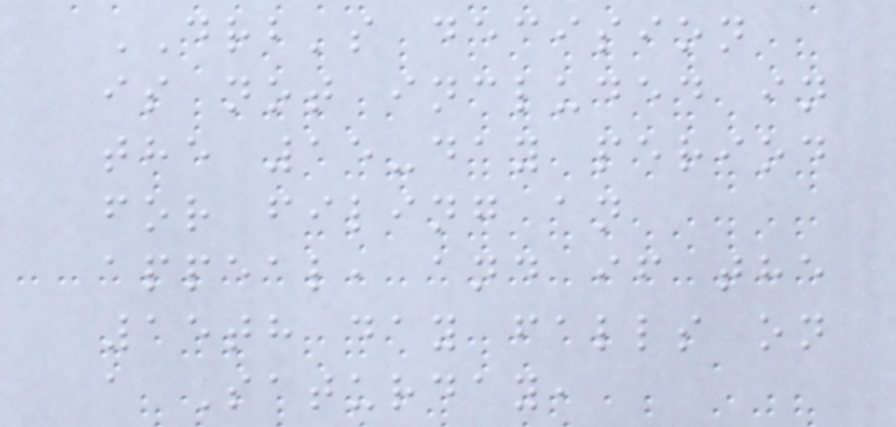DRB's decision
is not included in
the 15-day period
for filing an
appeal, and if the
15th day falls on
a Saturday,
